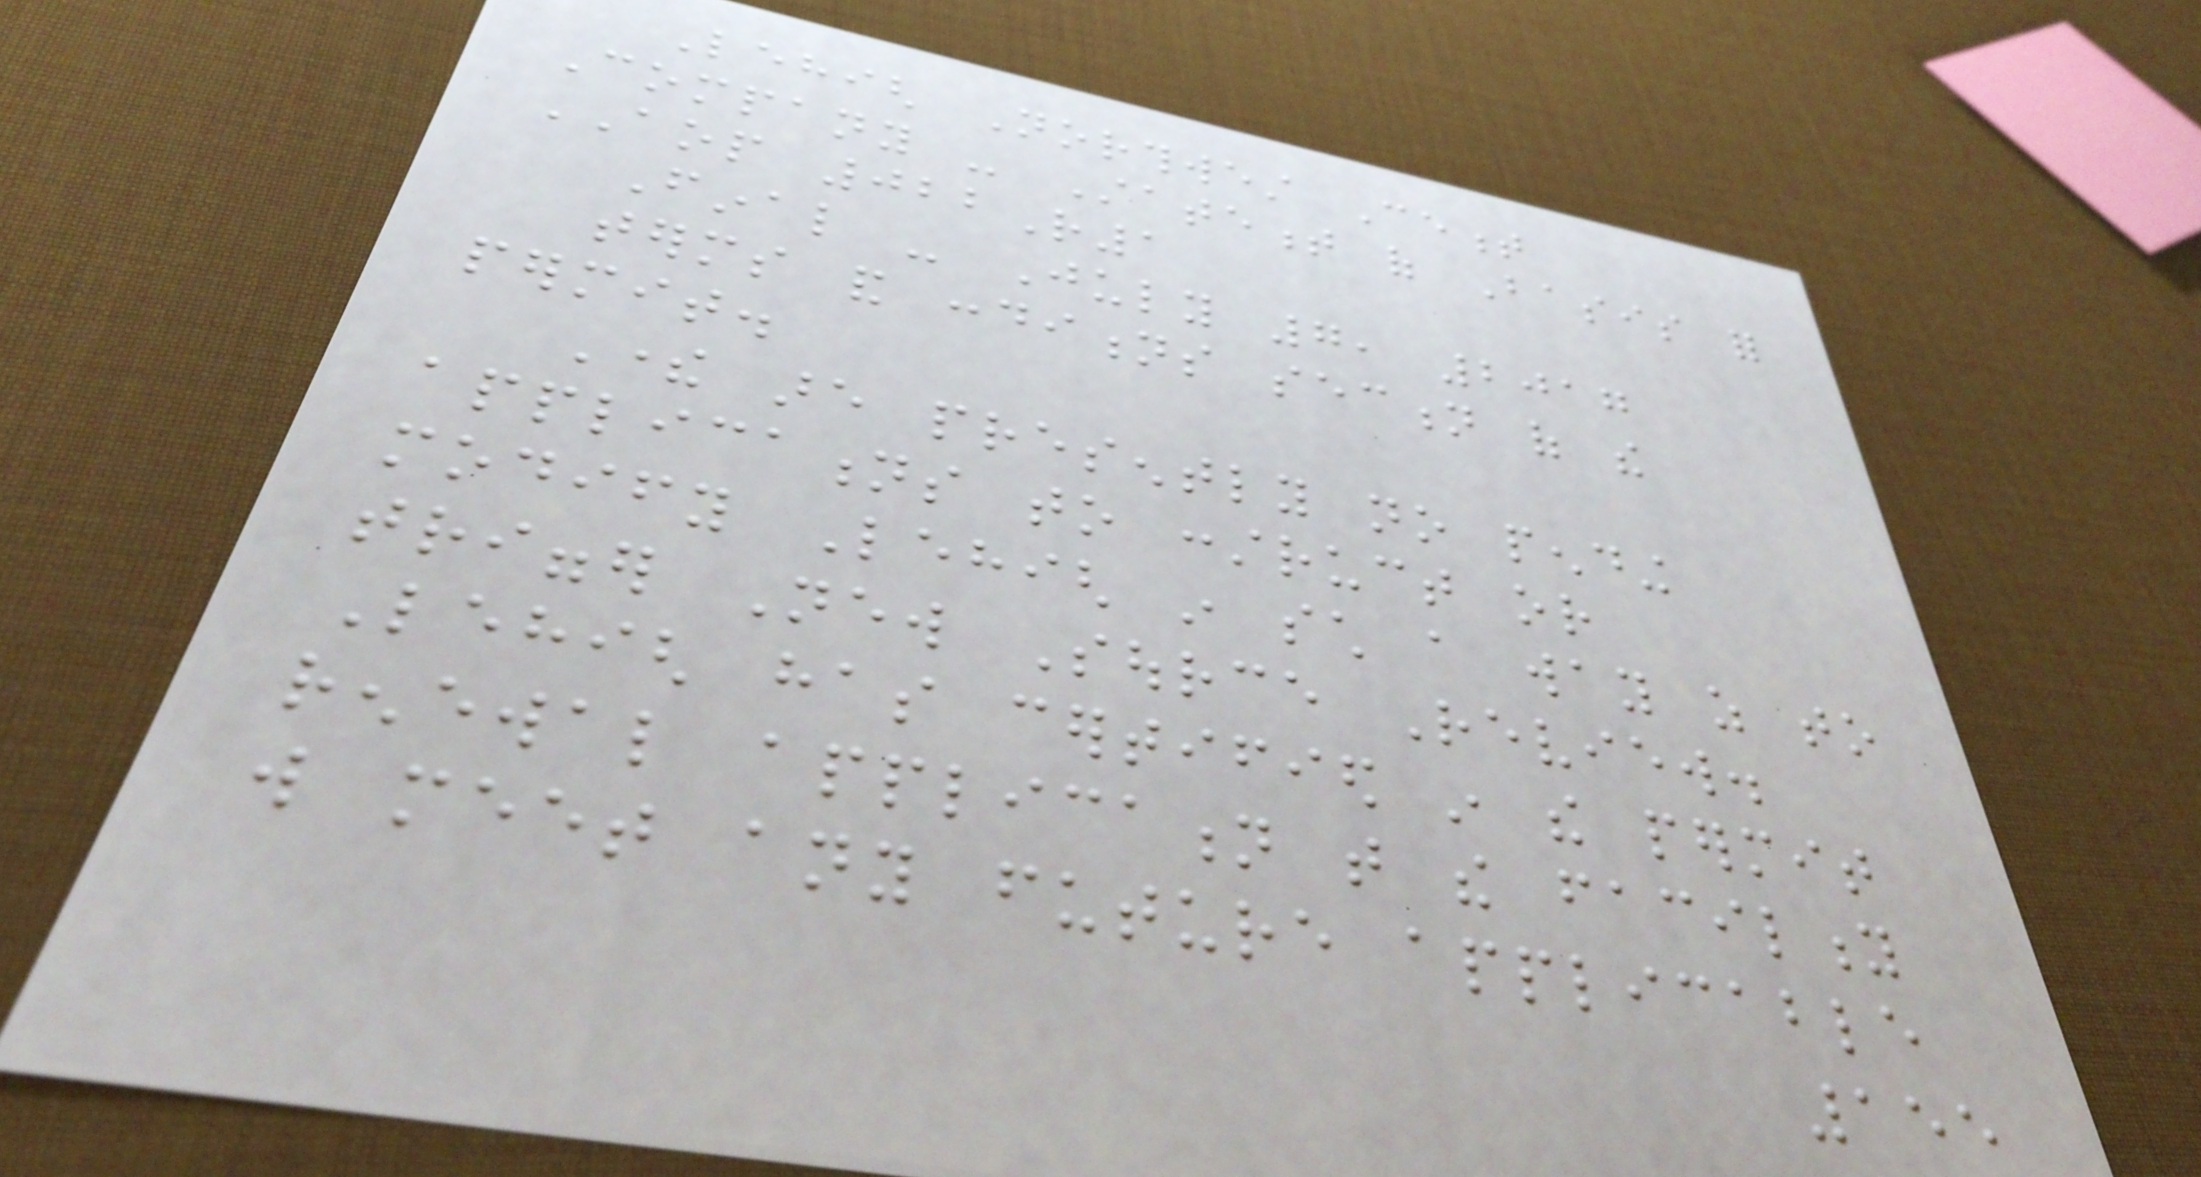Lehigh Northwest Cement
Company - Statement of Basis for
AOP 022R1
Final - July 7, 2017
terms and conditions section of the
permit.
There are presently no pending
applications to construct or
modify Lehigh in such a way as to
trigger New Source Review.
Lehigh has certified in the permit
renewal application that the facility
will meet any future applicable
155
